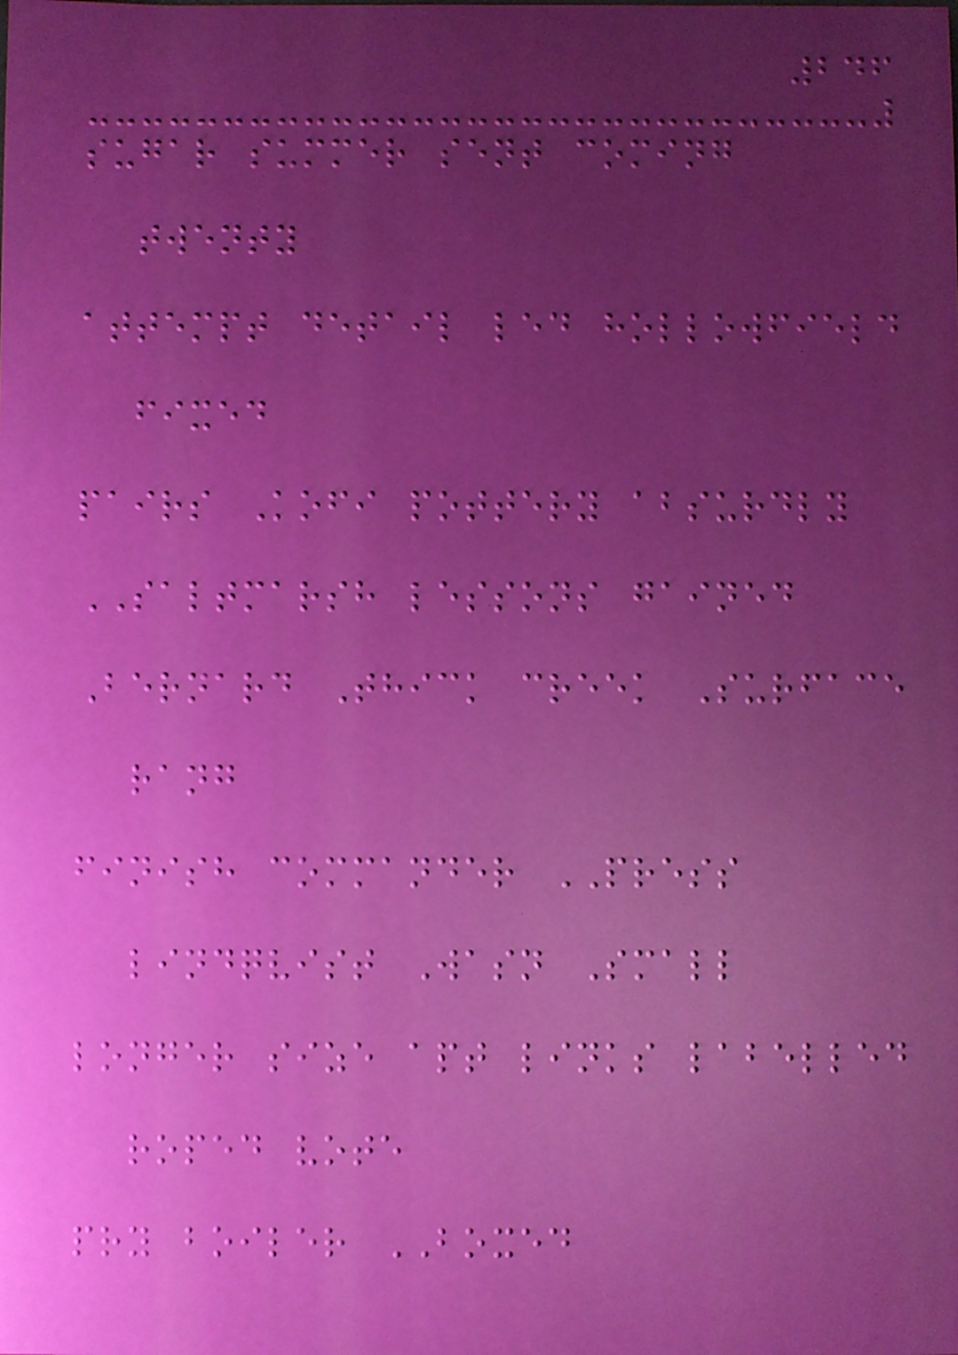246
sugar summer sent coming
twenty
attempt detail led hollowfield
fixed
pairs Kofi pottery absurdly
SALTMARSH lessons gained
Bernard Thick creek Surface
rang
finish commander PRESS
lindqvist Wasn Small
longer size apt links labelled
roped vote
pry boiler BOXED
